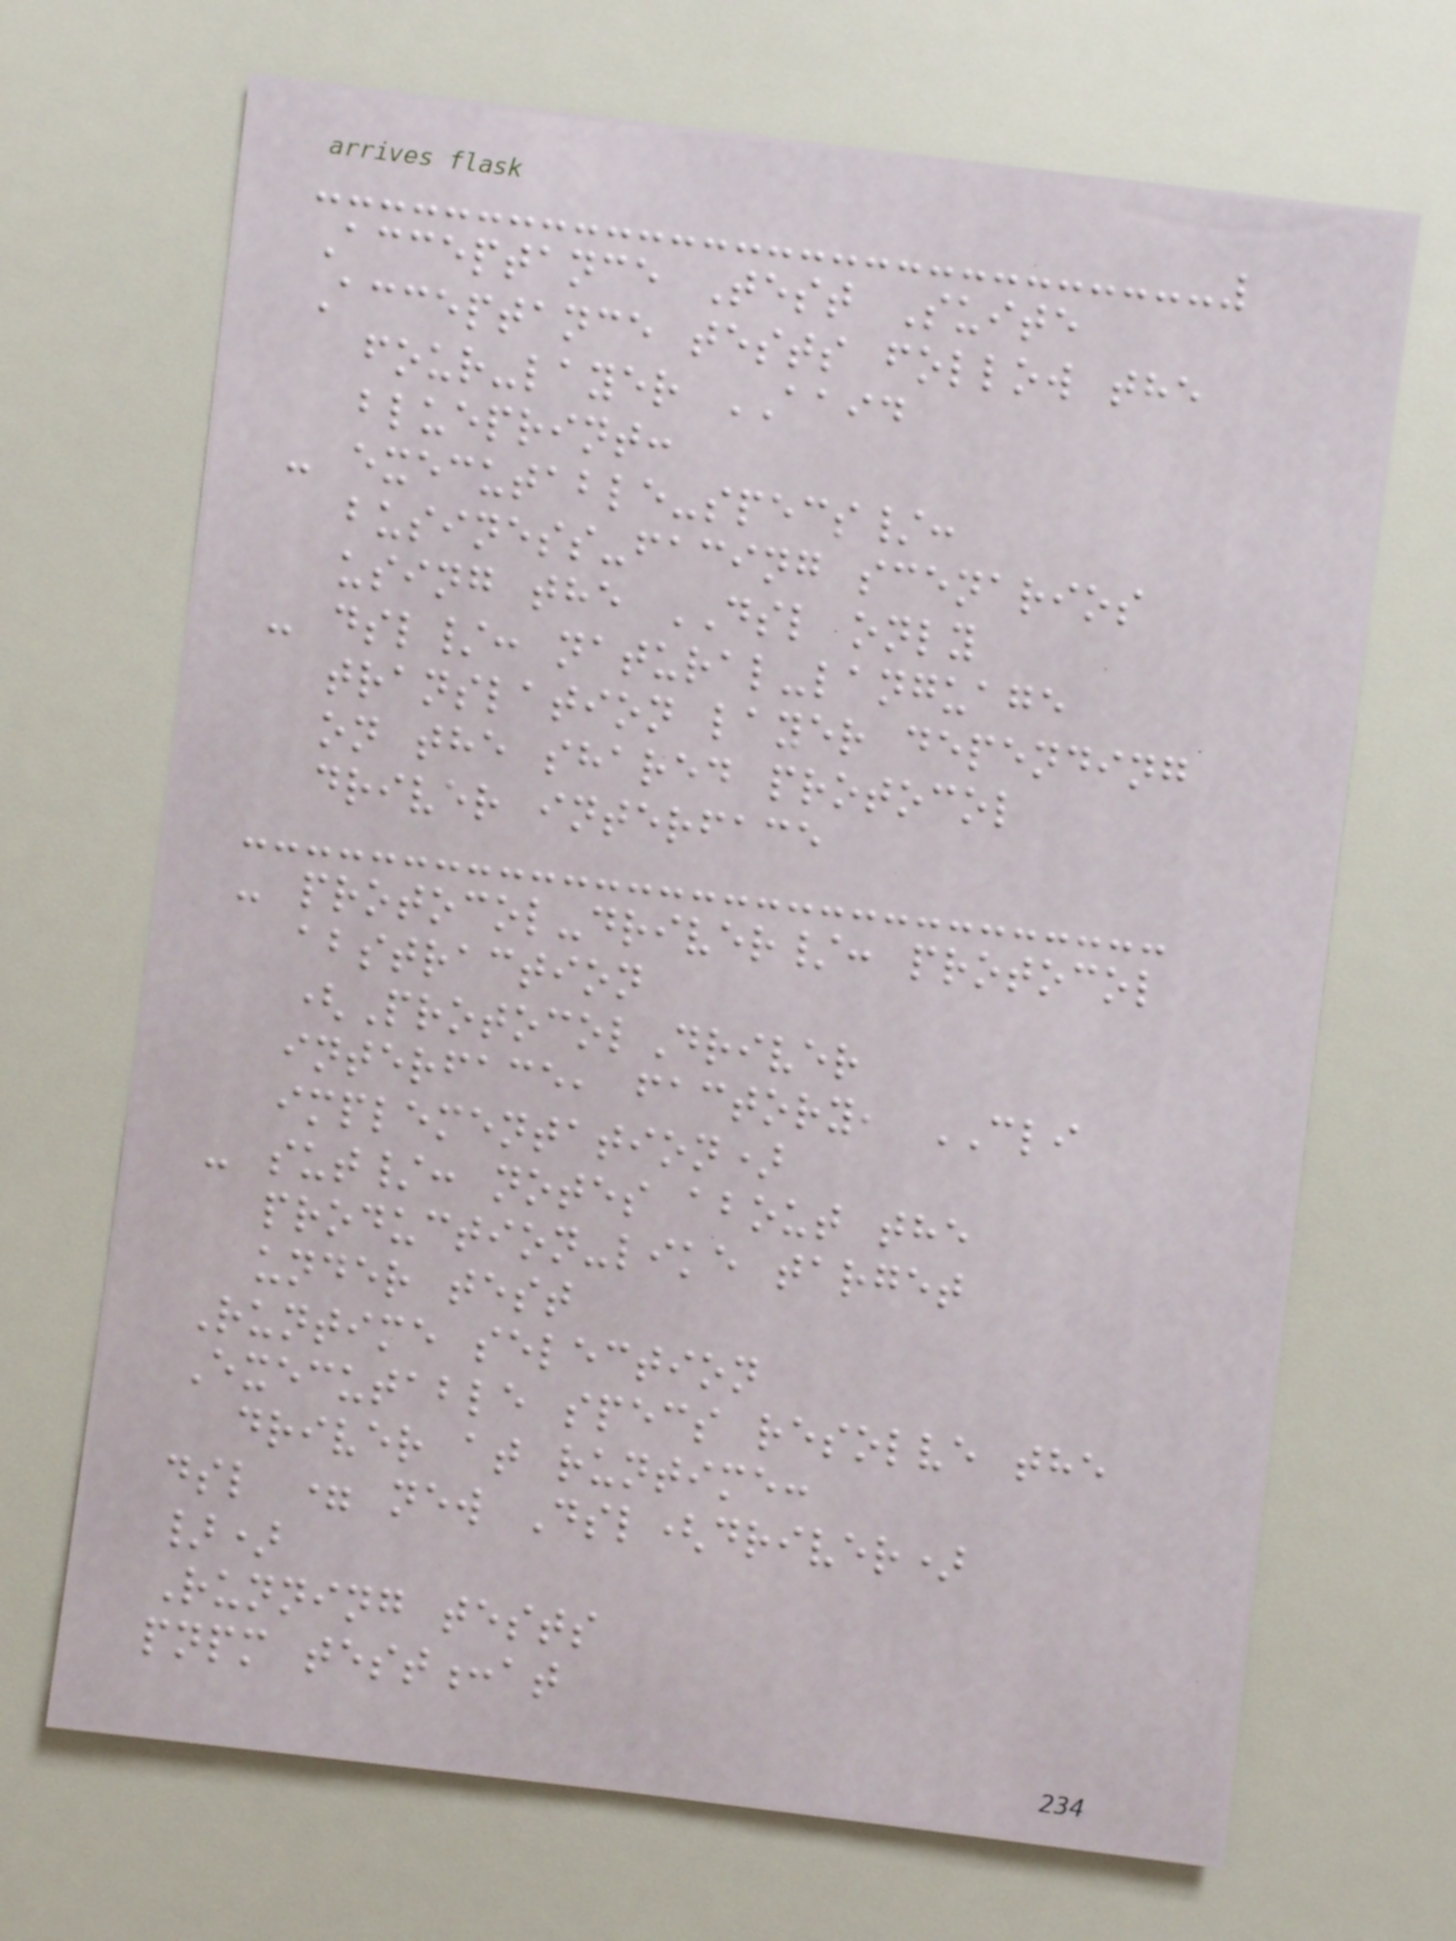Acceptance Test Suite
Acceptance tests follow the
four-layer AAID
blueprint:
- executable-specs/:
business-facing scenarios
using the DSL only
- dsl/: natural-language
translation layer depending
on the shared protocol
driver interface
- protocol-driver/: protocol
abstraction
(ProtocolDriver
interface, factory, CLI
implementation)
- sut/: notes about the
production-like target
under test
Runtime selection
Executable specs resolve the
driver at runtime:
dsl = new Dsl(driver)
})
Running tests
pnpm test:at
